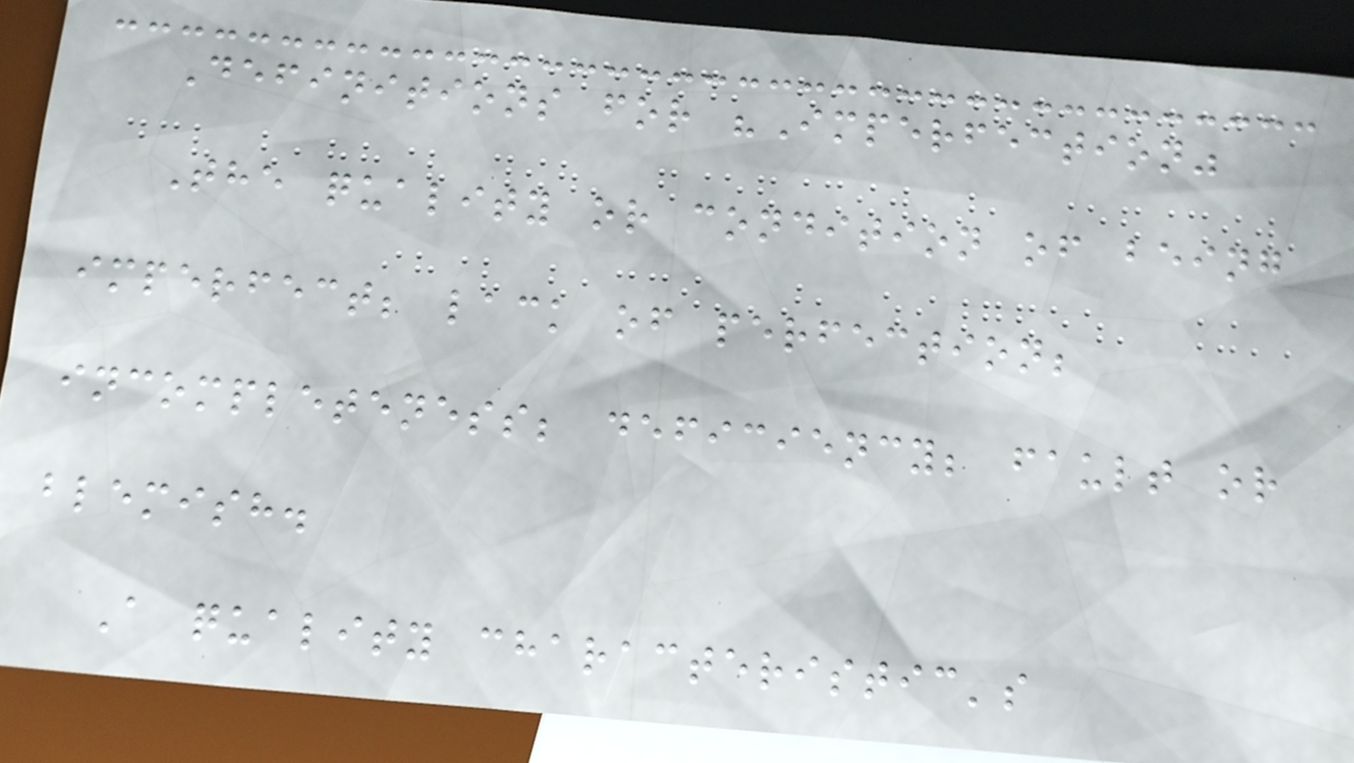Definitions for "Imperfection"
The quality or condition of being
imperfect; lack of perfection;
incompleteness; deficiency; fault or
blemish.
A quality characteristic's
